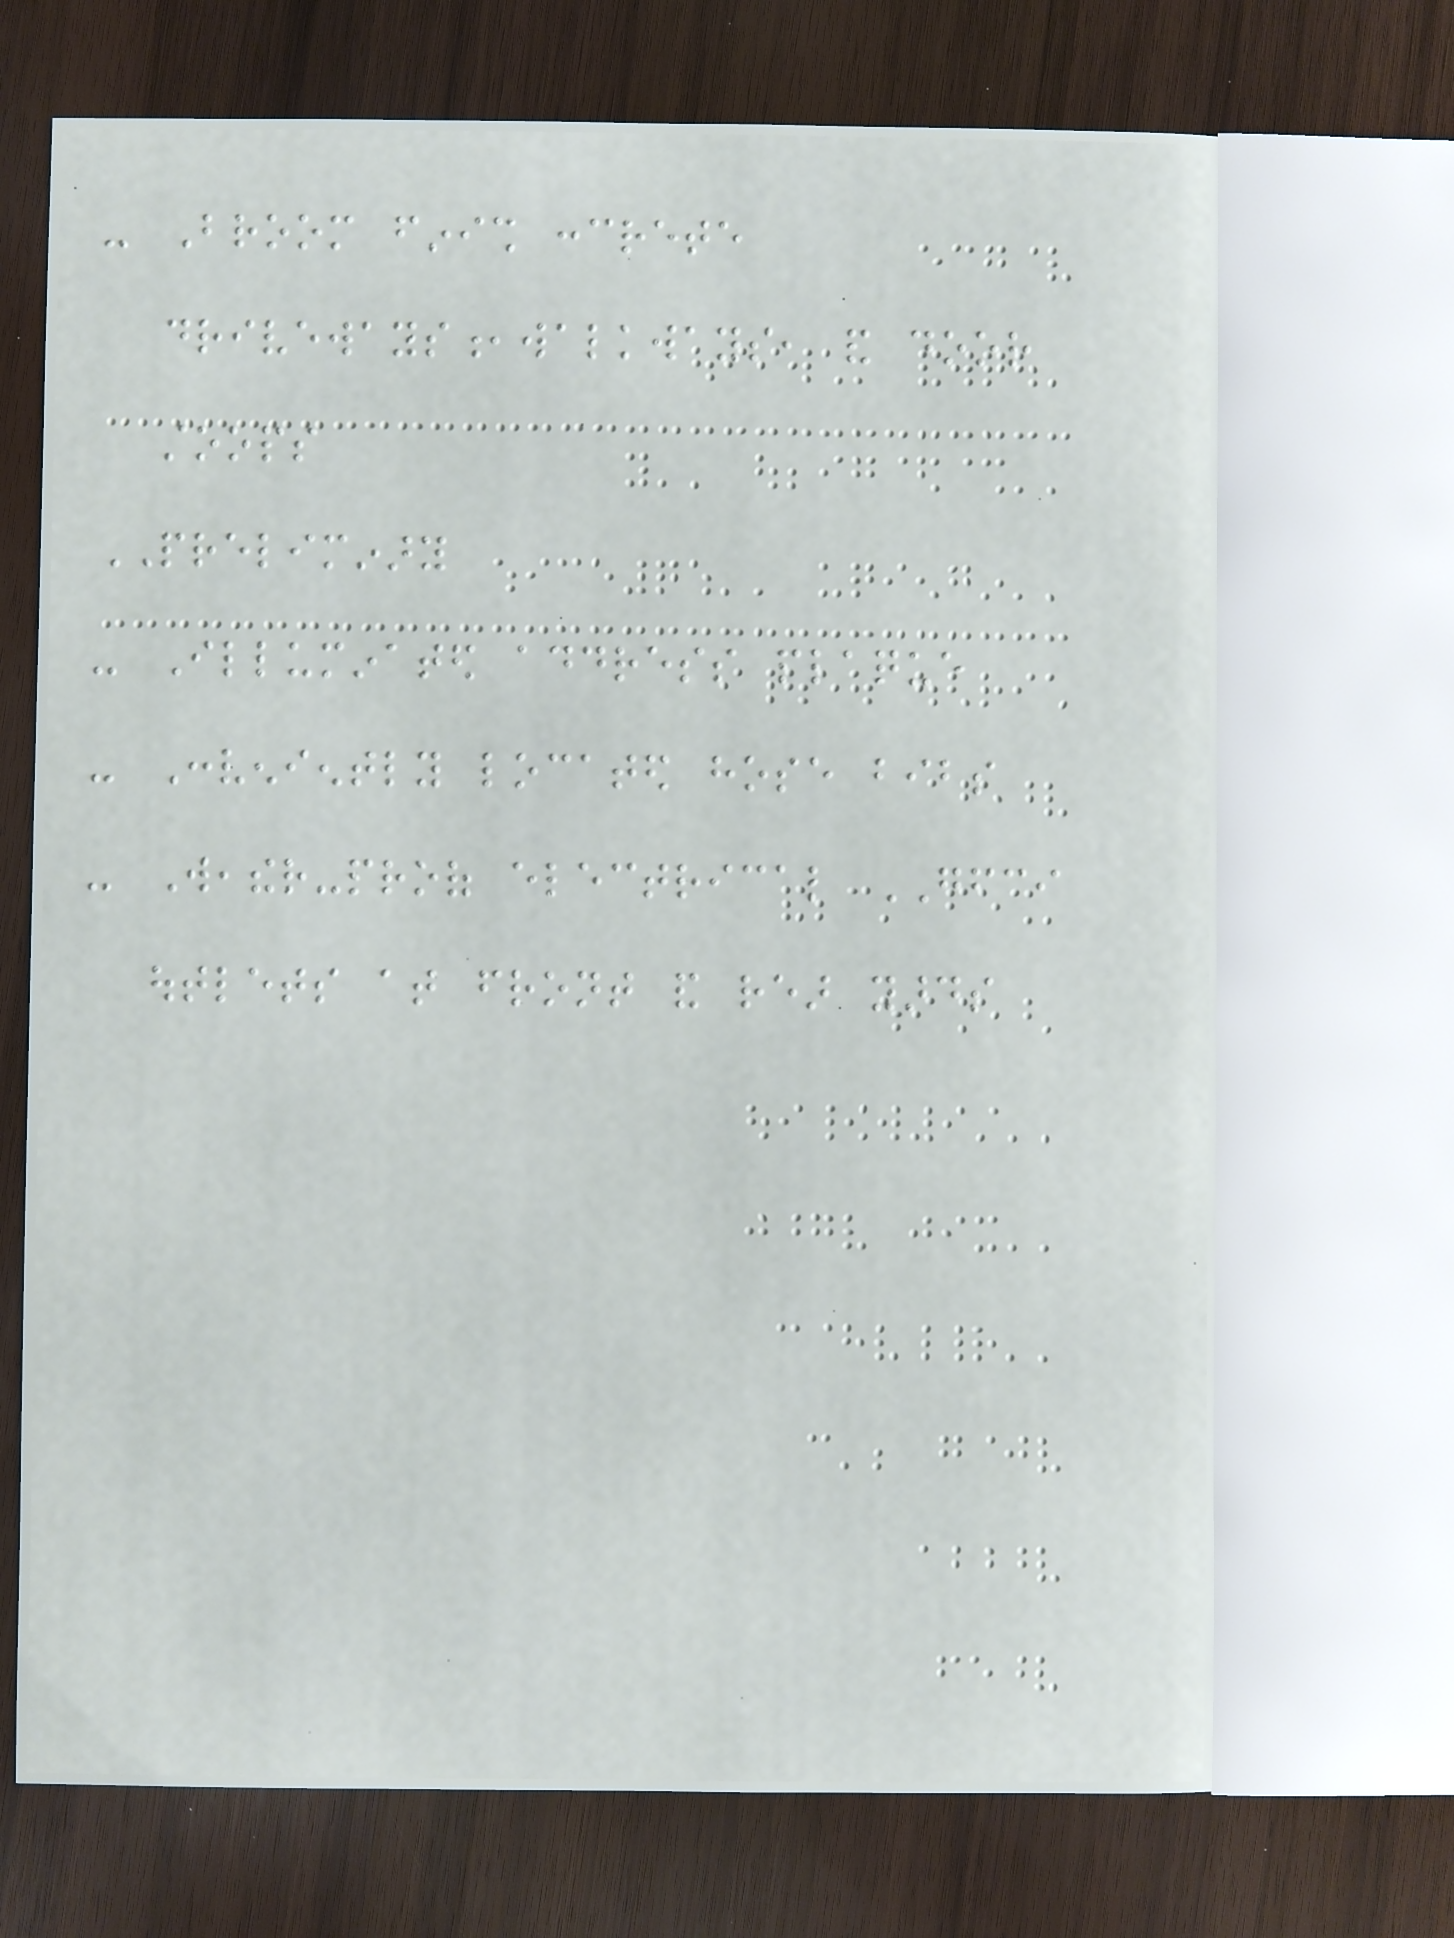- Broom finish concrete
driveways,walkways, and door
stoops
PRELIMINARY
- Illuminated address plaque
- Conveniently located hose bibs
- Weather-proof electrical GFCI
outlets at front and rear yards
